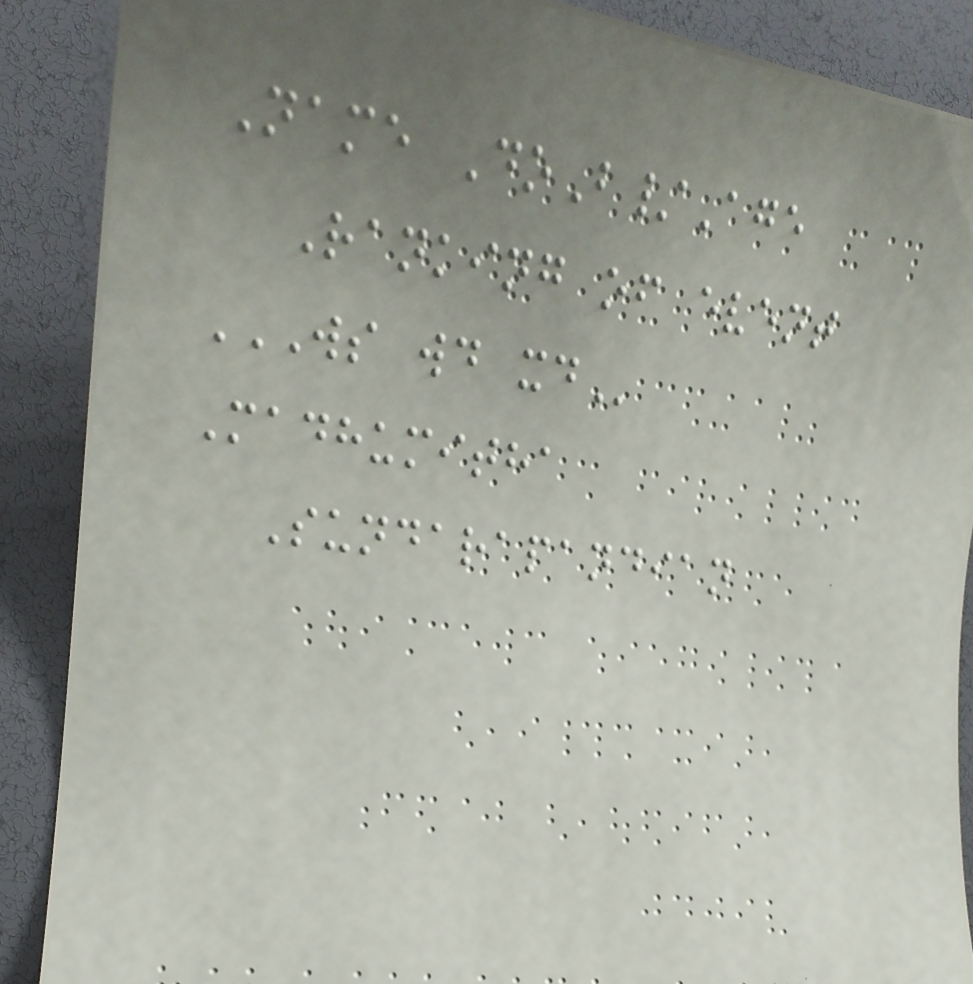Name DoB/Age
Ranking of event
WS WD XD
Madhumitha
Sundarapandian
